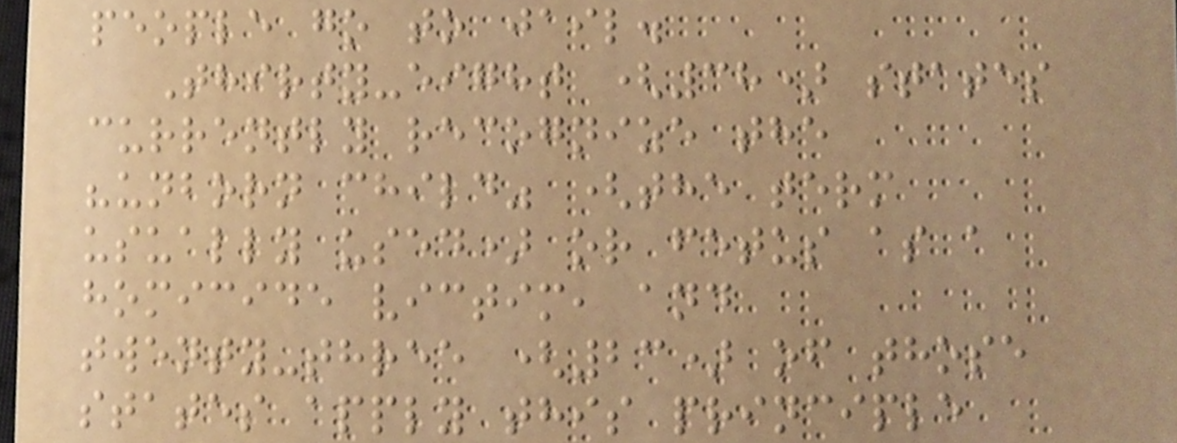people go to jail.
Thirty-eight (38) states
currently recognize the
"unborn child" (the term
usually used) or fetus as a
homicide victim, and
twenty-three (23) of those
states apply this principle
